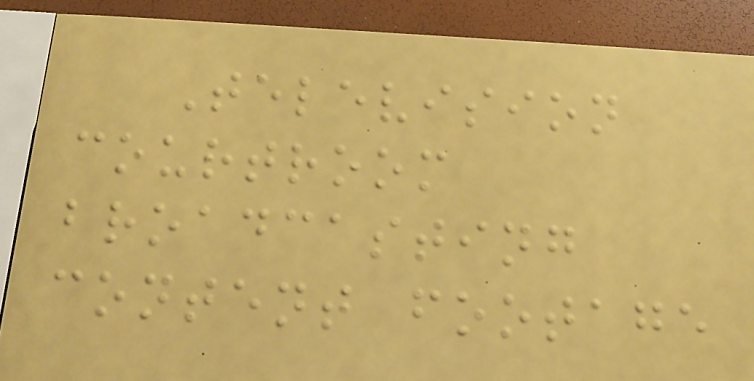Television
courtroom
broadcasting
content footage
